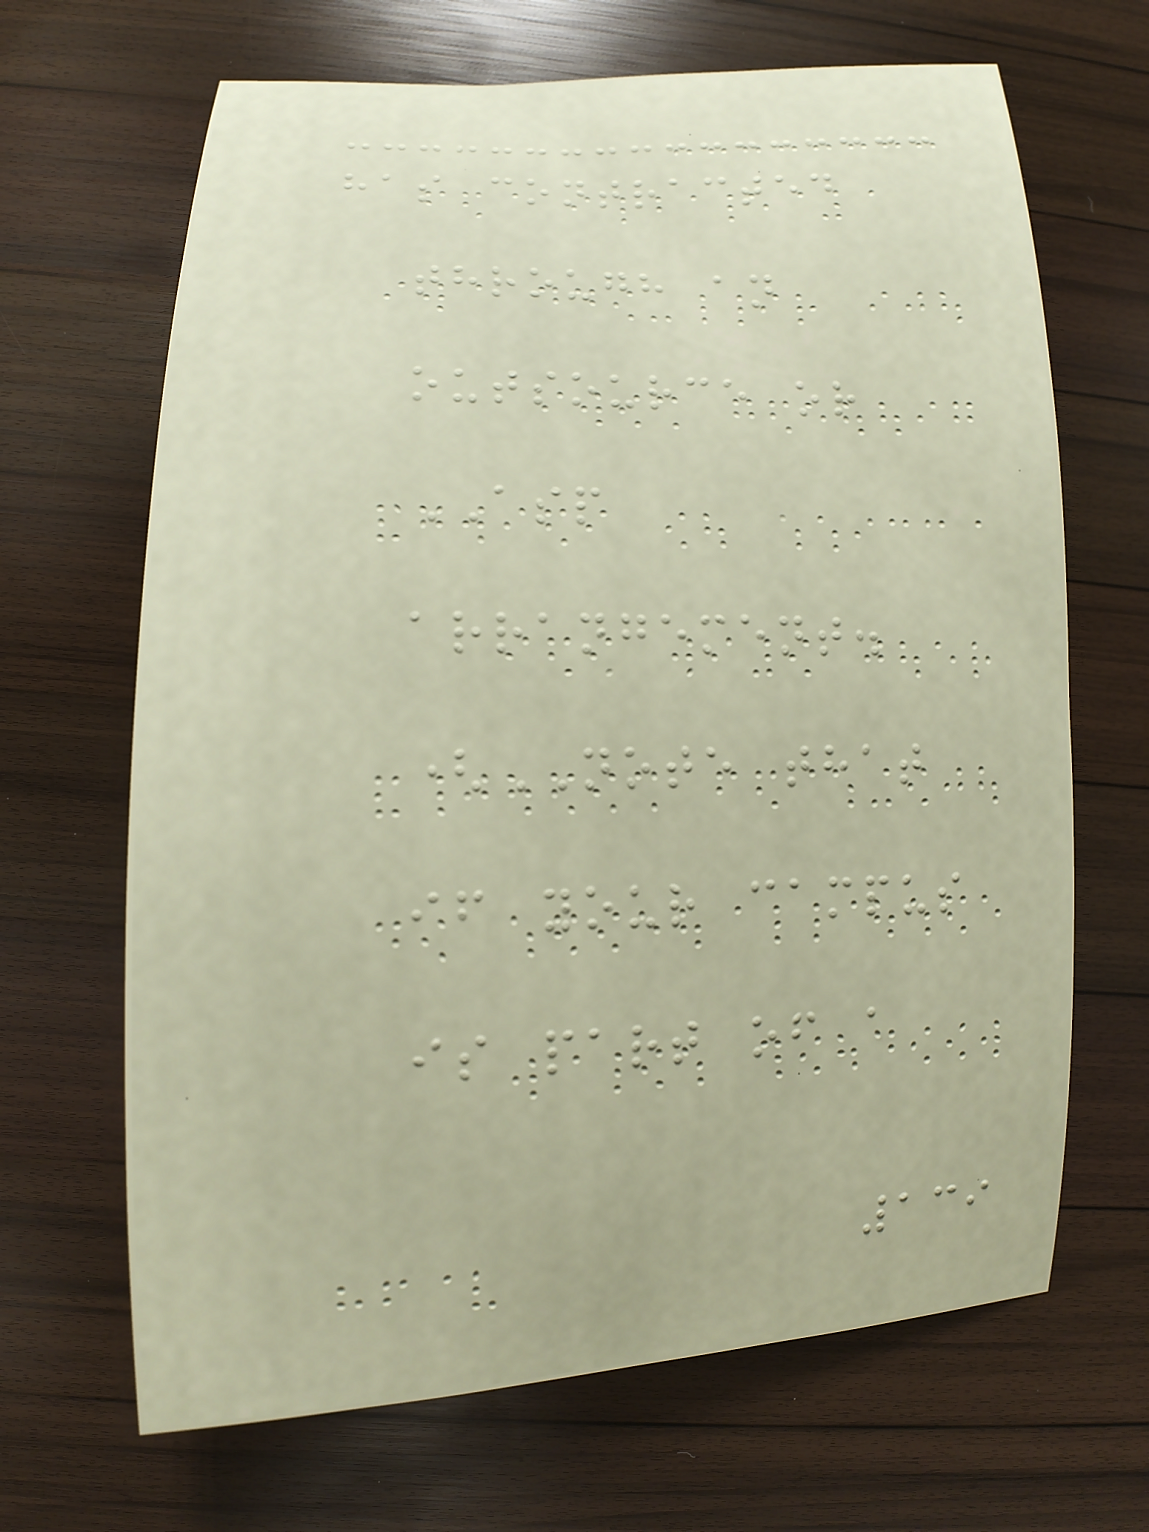has contracted
through an
outsource or
ASP
arrangement.
(NOTE that
if your campus
is part of a
139
